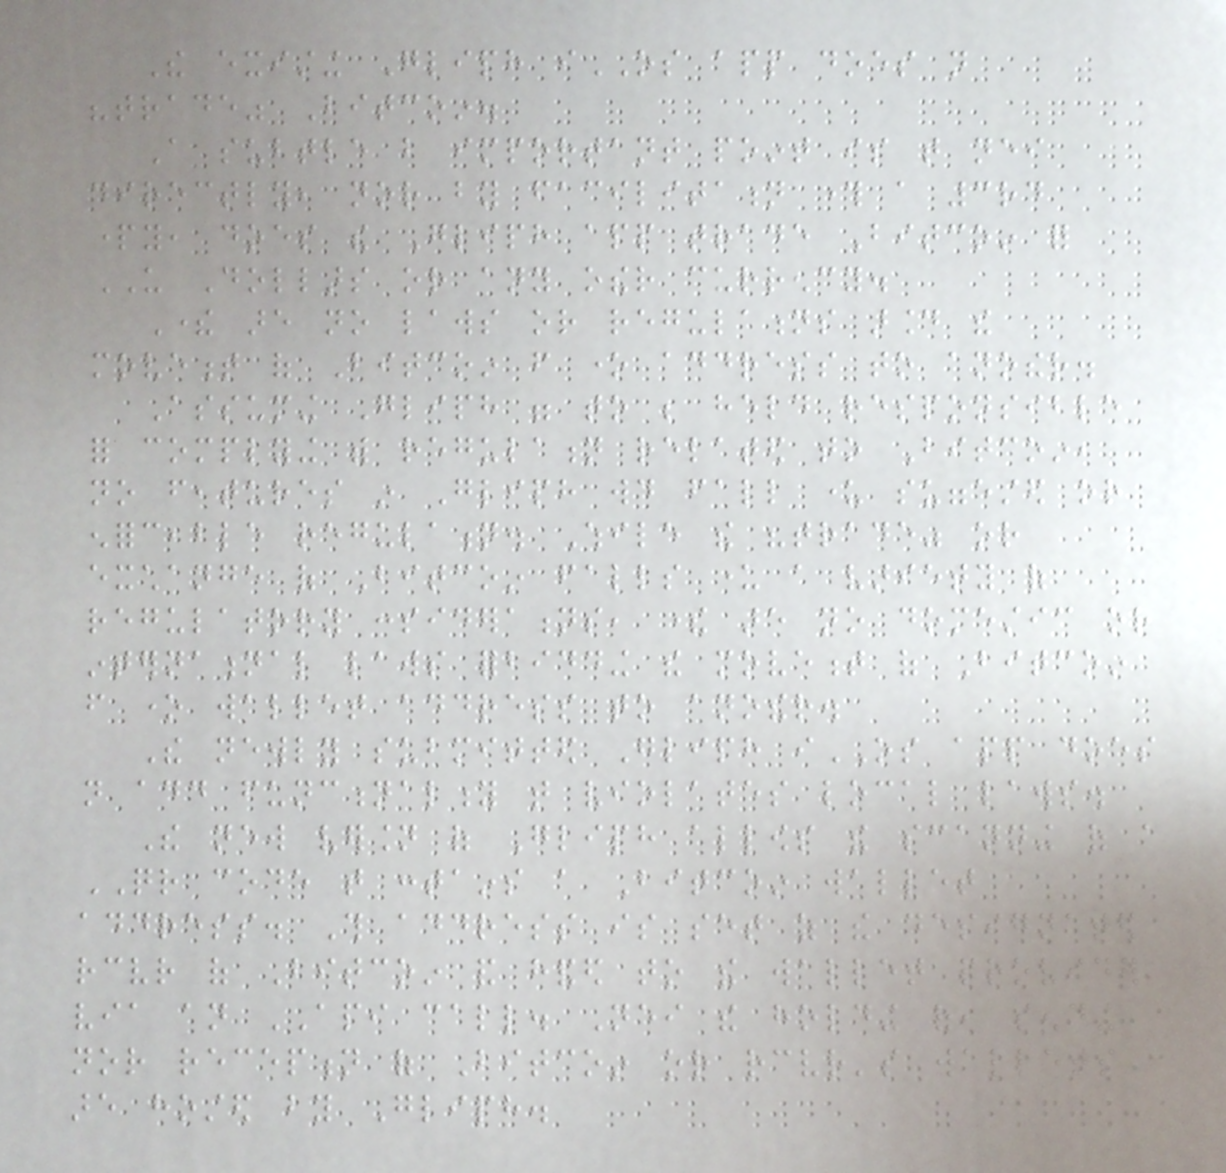The existing Gliph iOS app does not
"trade" Bitcoin.
A subtle but important point is that neither
directly, nor by facilitation through a 3rd
party, does the Gliph app trade Bitcoin for
US Dollars or any other currency.
There are no laws or regulations around the
movement of Bitcoin from one address to another.
Assuming Gliph were to be held responsible
for complying with regulation related to Bitcoin,
no features in Gliph would fall under suggested or
enforceable regulation. While the "trade" or
exchange of Bitcoin falls under a variety of
regulatory considerations, there are no domestic or
international laws forbidding the movement of Bitcoin
from one wallet address to another.
The newly submitted Gliph iOS app does
not add functionality that violates local laws.
The new version of Gliph allows the scanning of a
QR code that contains a Bitcoin wallet
address. This address is set as the designated
receiver of Bitcoin and handed to the wallet provider
via an API call. Neither the holding of, sending
nor reception of Bitcoin or receiver's wallets
are hosted by Gliph.
